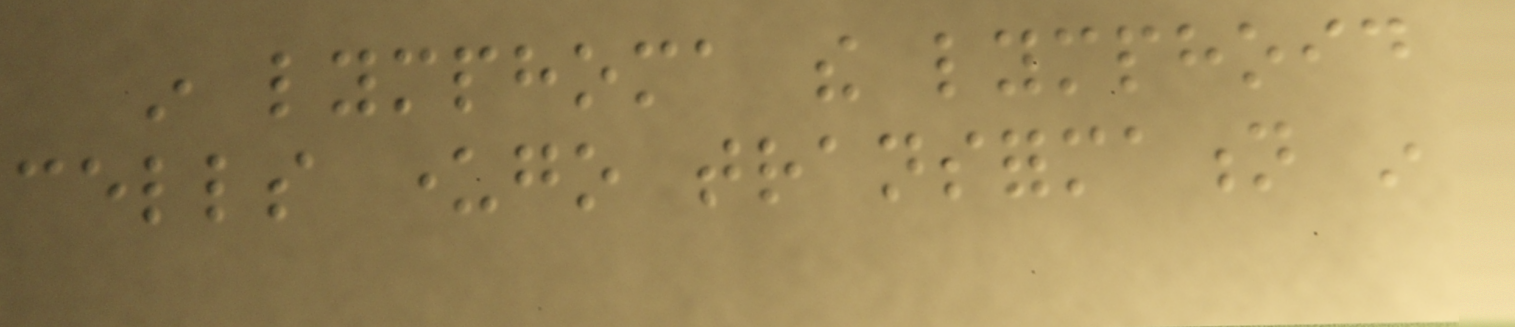in lymphoma the lymphoid
cells undergo transformation in
